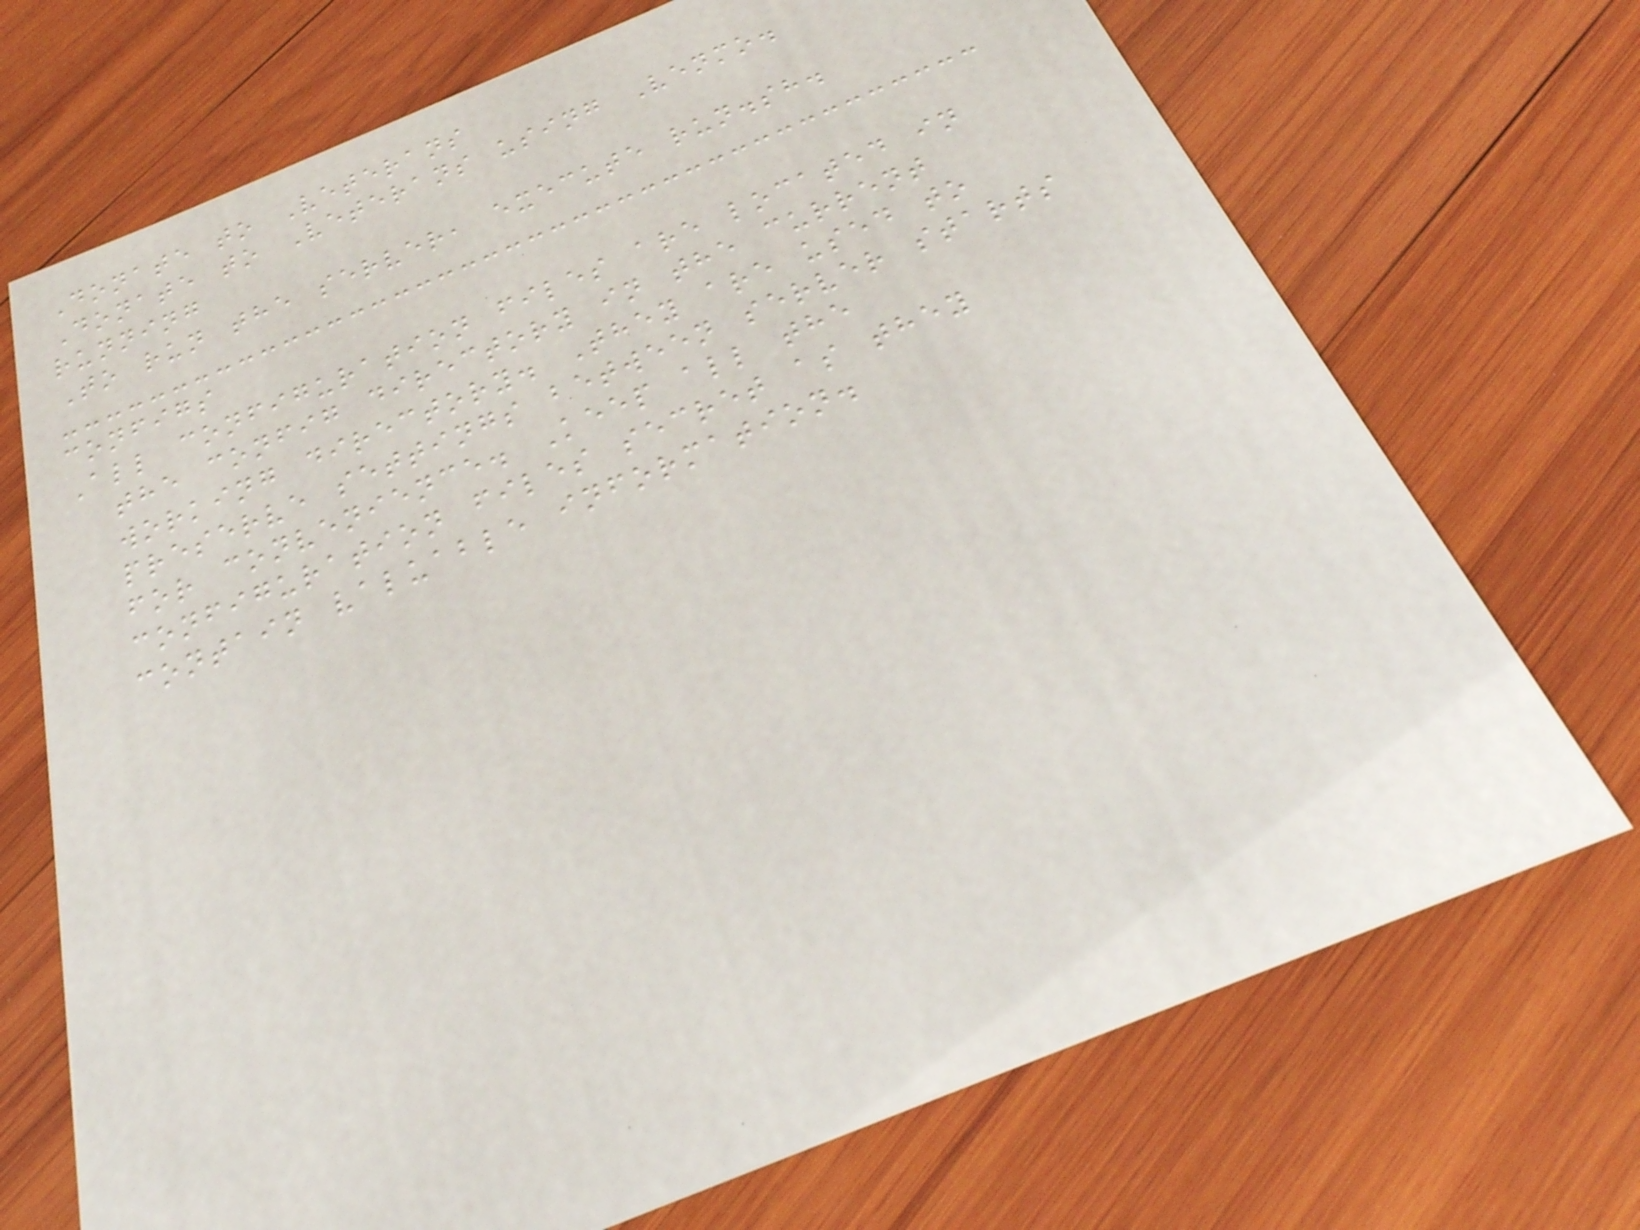Donate to Veterans
Donate to Veterans using Venmo.
running
To run the server, execute run.sh.
configs
All configuration files are located in
the config directory in the current
working directory. They are used to
preserve settings between server starts
for convenience. Keep all the
configuration files secret as they
contain valuable information.
